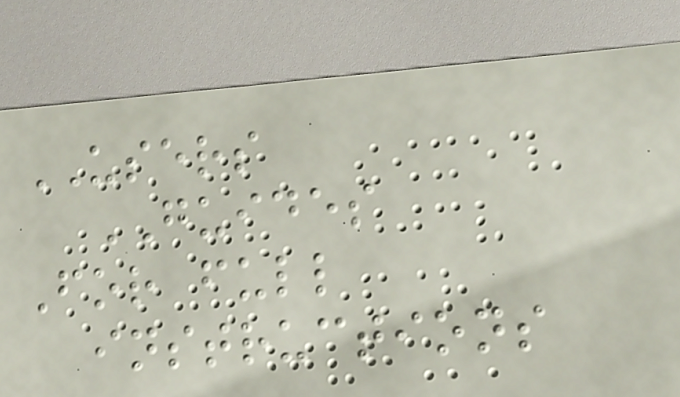USERS
GUIDES
For full
instructions
